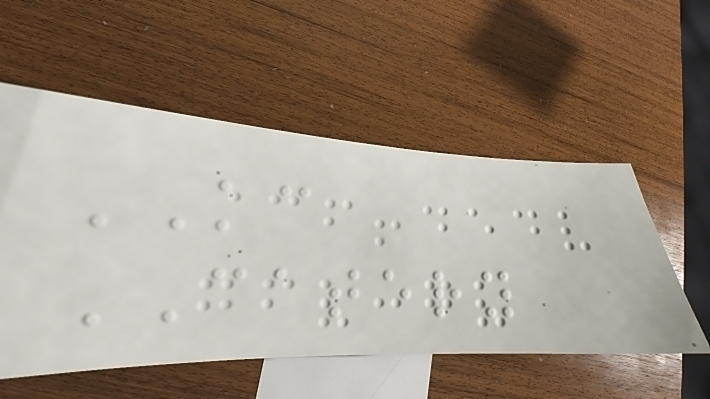KC
CATERY
